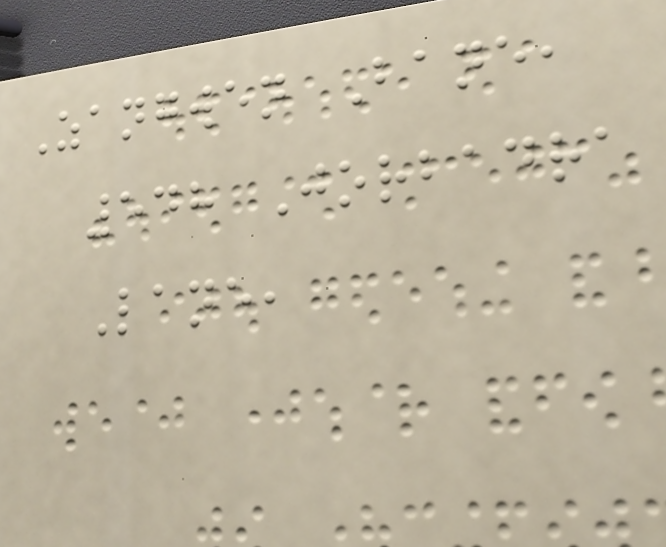Zangwen Bane,
548 Jorbadra
Lane,
